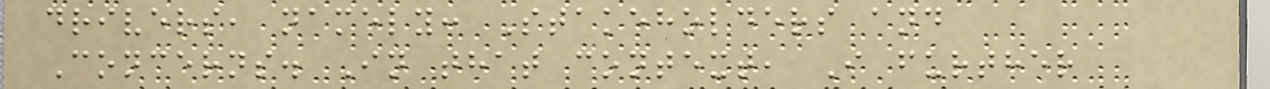drivers, namely: Stakeholders and
Concerns. In that context, I further
